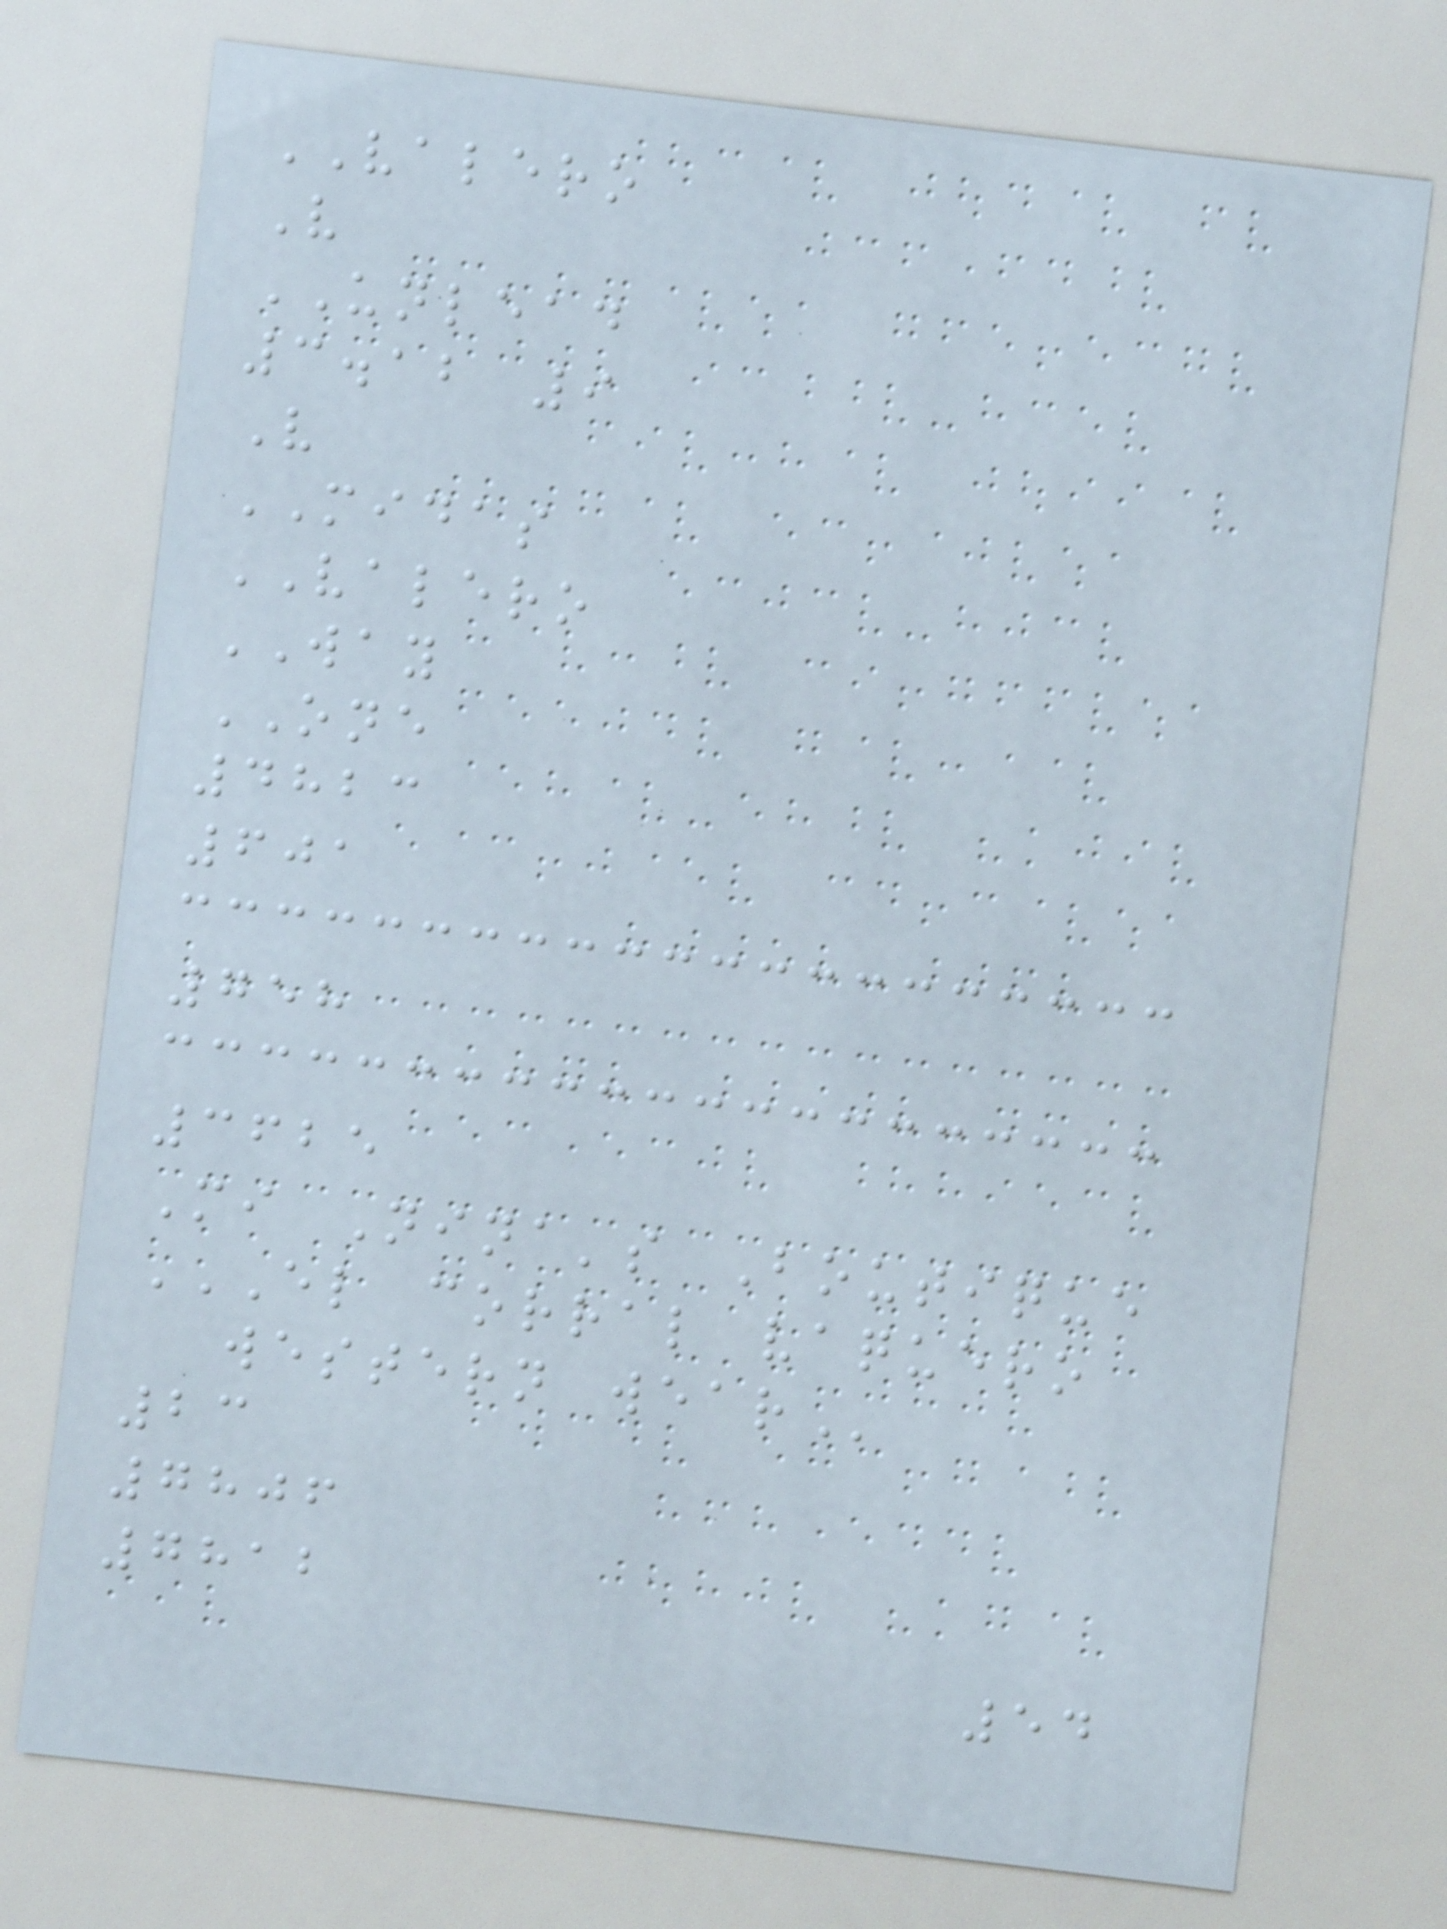VALERO
V
UNLEAD
3.12 9
V
MIDAS
VALERO
WAY
ONE
4823
601
758
3625
Mi Nina's Boutique
EL CORRAL VAQUERO
WESTERN WEAR
23
7806
7812
54
